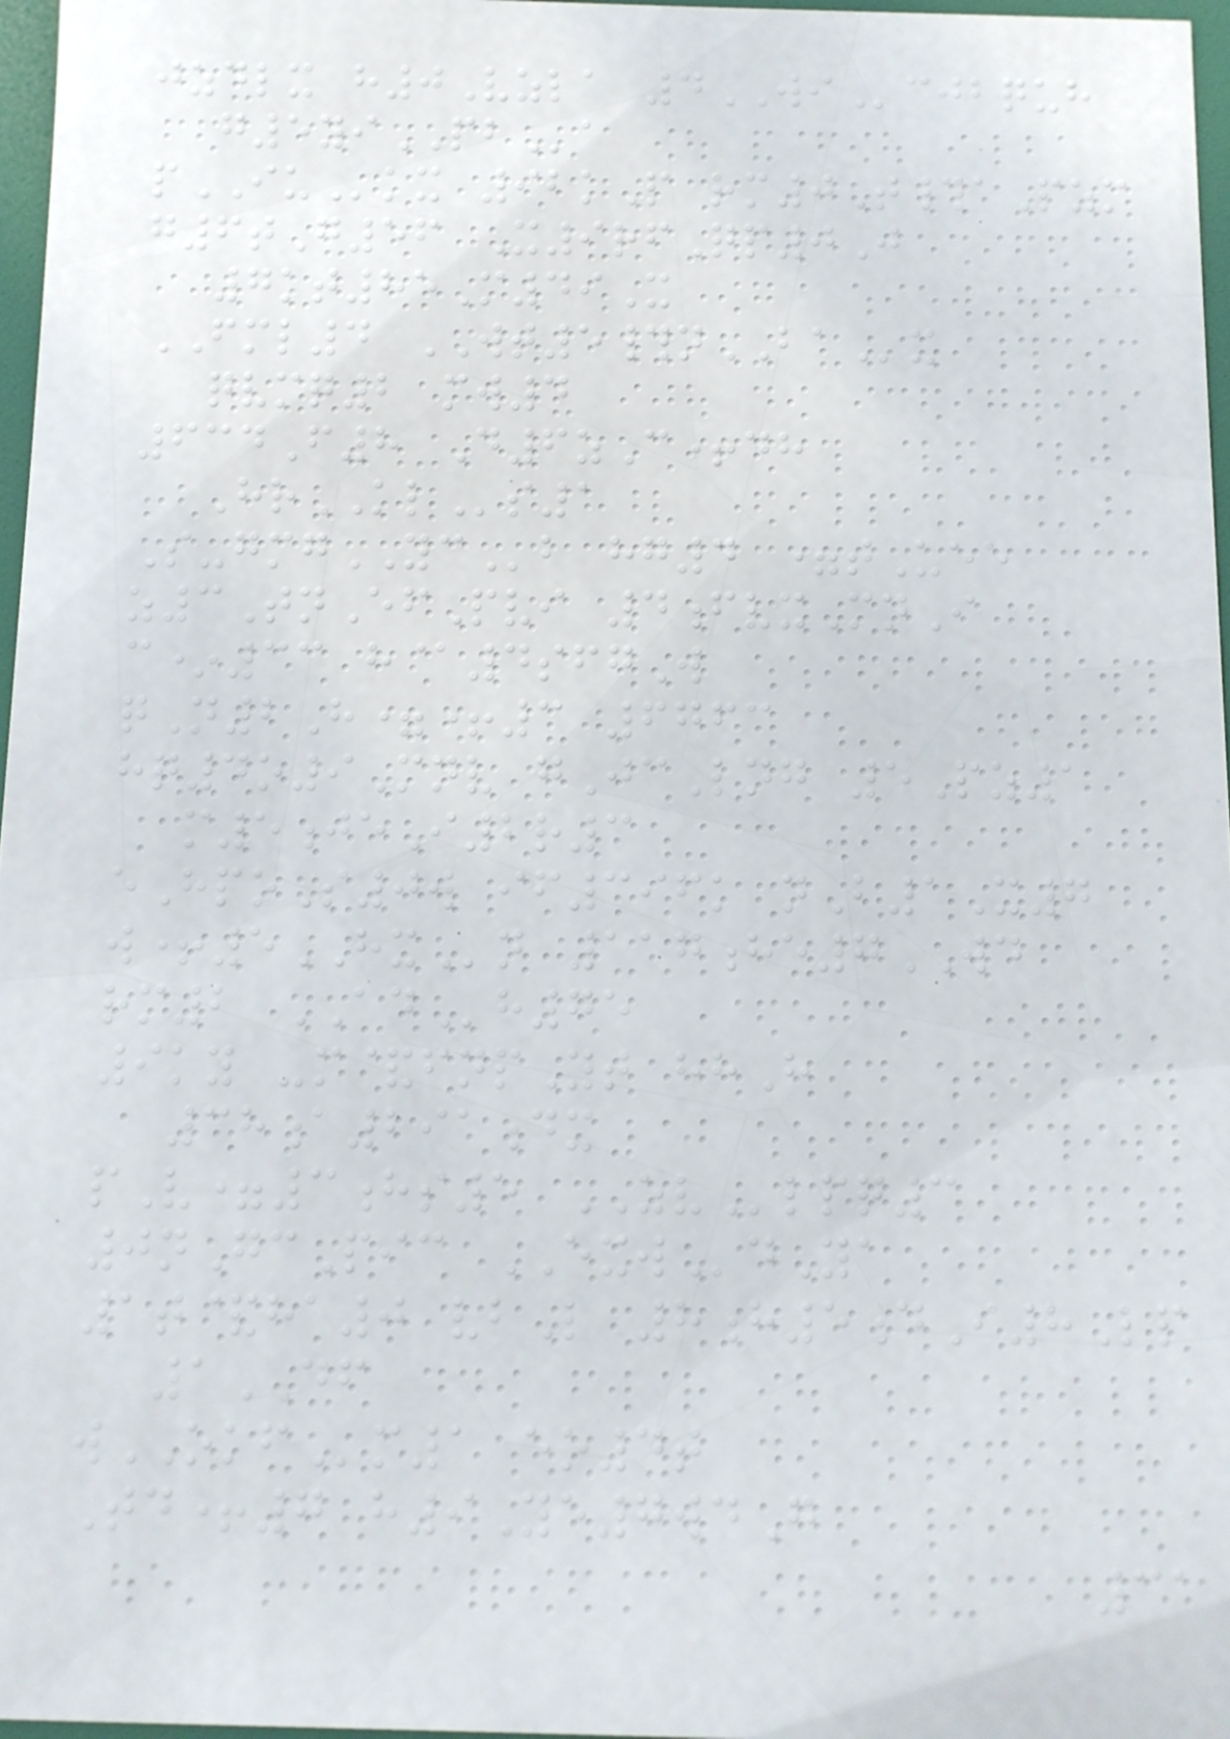jzdlx h0Vzla 4WIcjbquh
g5yiPBa
pIUkx 92kP rm0T#aPzm
g6tG56 X9rfQp0J
7kt85M49X
FML4 WT5#nBAx
qvmq2 mw4
634F8 D6zC+dh
HrKLs1
S-gmgYCb hg4 =tUee
z3TnEfPvi 4fvxMnI
c*33 h@4sfgW
qN2H=+3 6763
hq4o9Mnv gJcLng 5Pz1
m5jeI2r3
eHpoS0w if396k nB1X7
w+5HXn 117he7WD
rm2 ADh75
9ky -m&fnpYt hhH
38a291dx
pV=3hs5 ZVlpq3
0nGcPic EXWdYa
1t&ha0 vbL 8h5dI8Lp
1DF
wOKFm1 eo4t
Td+7 h9Ye7wdG
31
